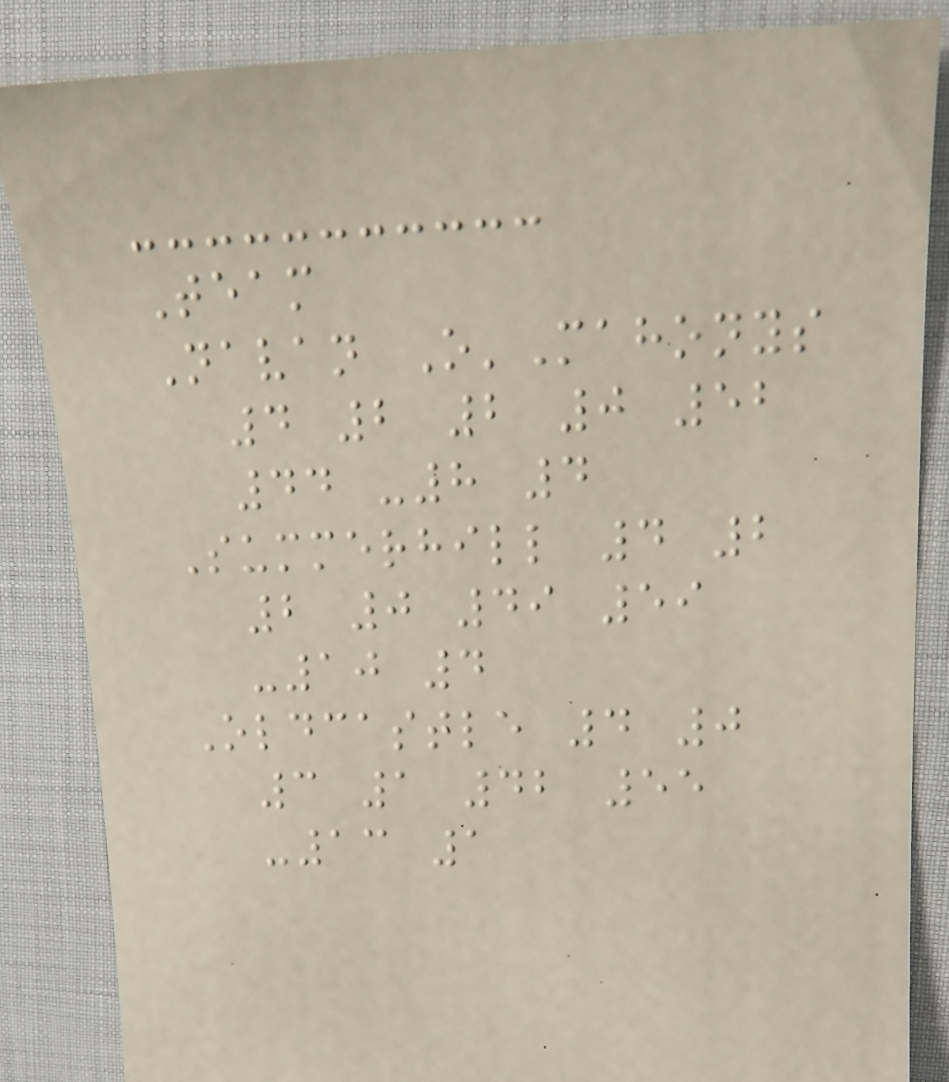Team
Navan O'Mahonys
4 2 2 0 52
44 -8 4
Summerhill 4 2
2 0 49 59
-10 4
Oldcastle 4 0
3 1 42 55
-13 1
